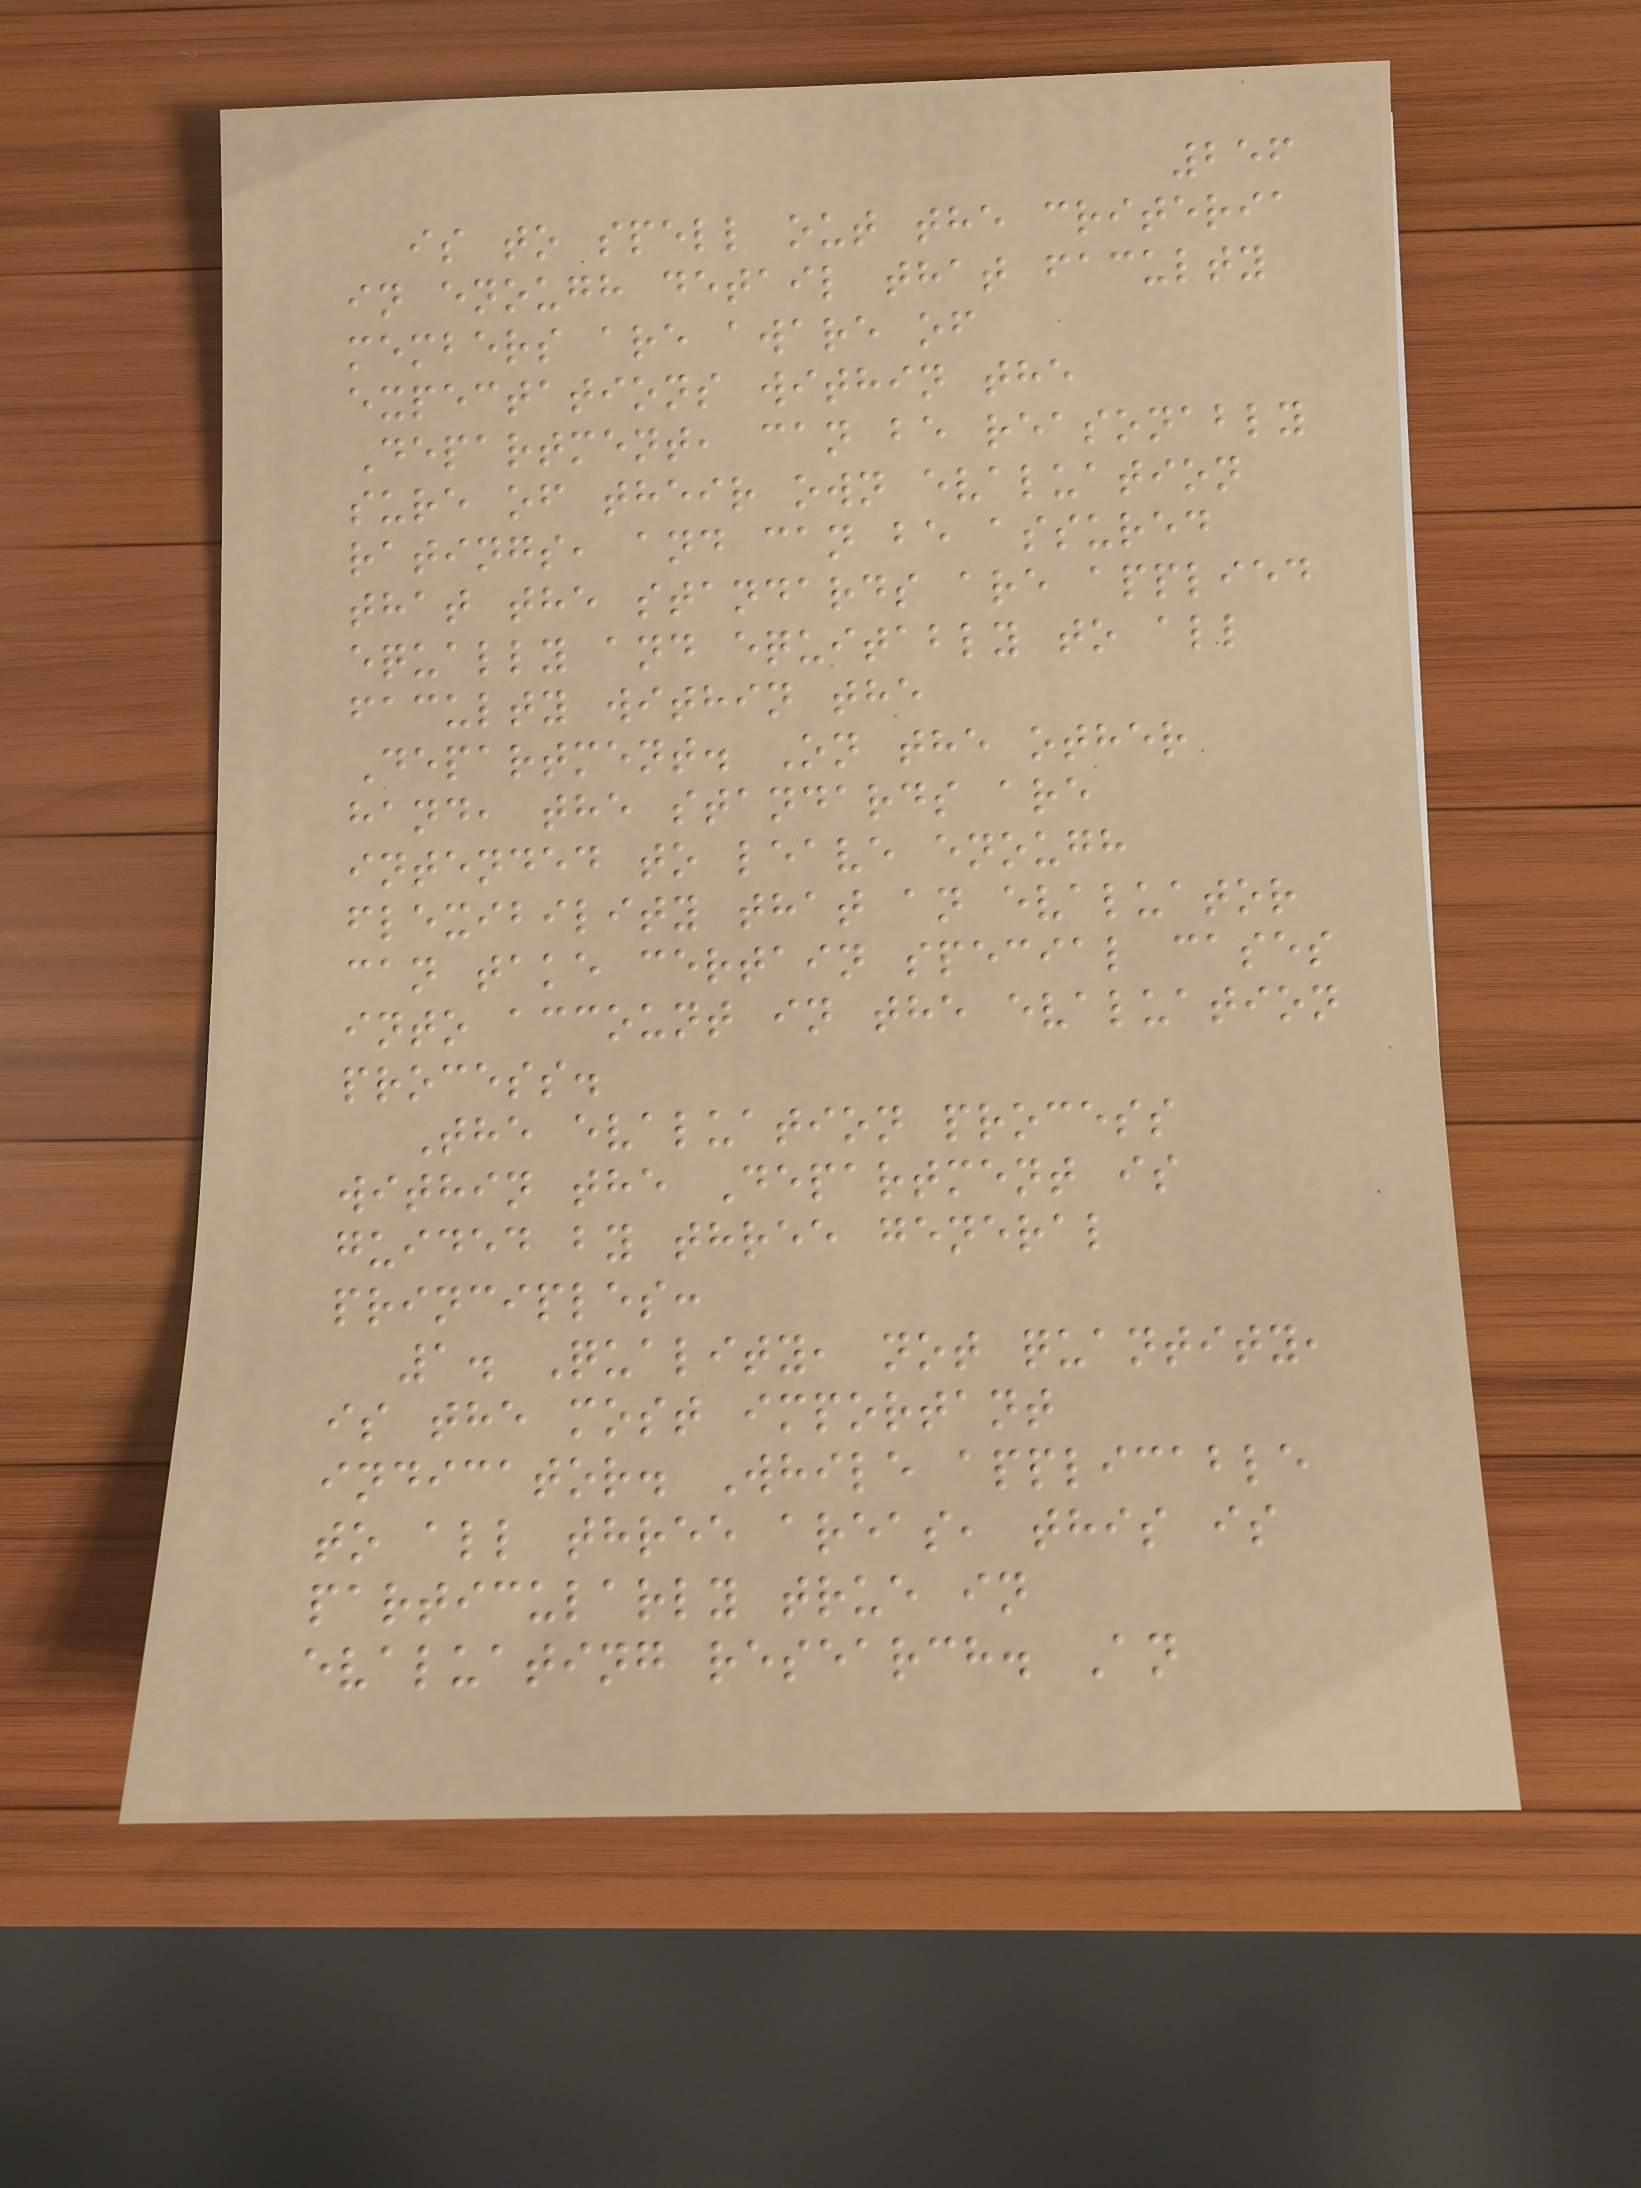256
is to spell out the criteria
in enough detail that faculty
members are aware of
expectations within the
Department, can be reasonably
sure of their own evaluation
ratings, and can be assured
that the standards are applied
equally and equitably to all
faculty within the
Department. On the other
hand, the standards are
intended to leave enough
flexibility that an evaluator
can take certain special cases
into account in the evaluation
process.
The evaluation process
within the Department is
guided by three general
principles:
1. Quality, not quantity,
is the most important
indicator. While applicable
to all three areas, this is
particularly true in
evaluating research. An
